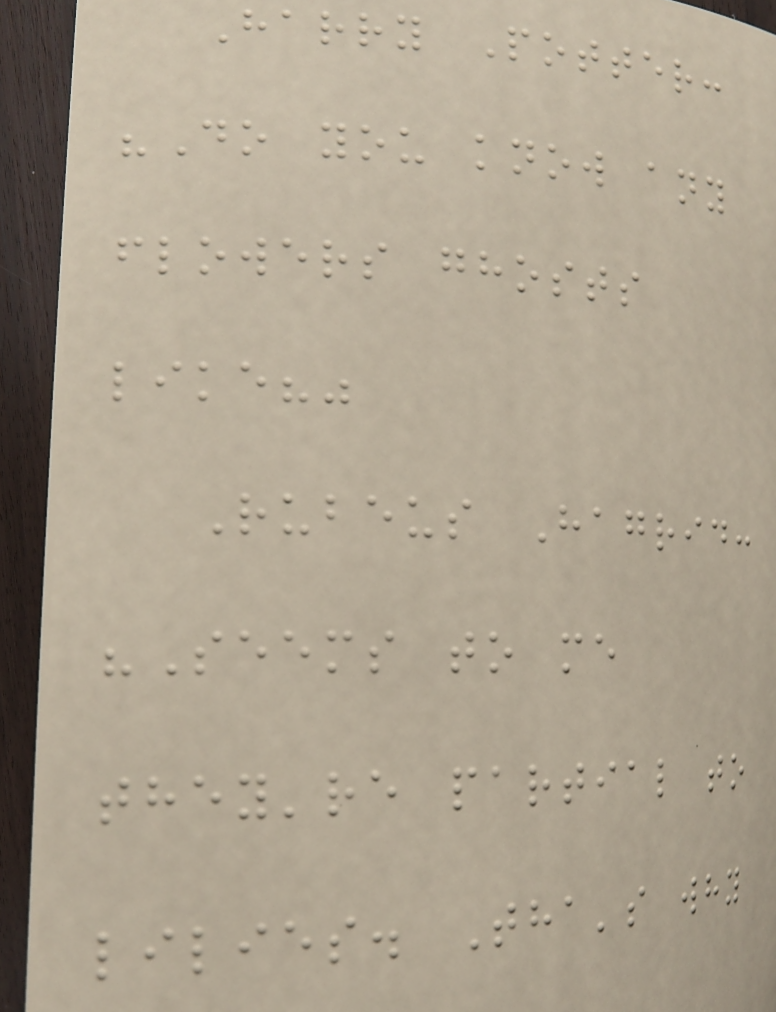Harry Potter:
"Do you know any
flowers ghosts
like?"
Rubeus Hagrid:
"Seems to me
they're partial to
lilies. Tha's why
